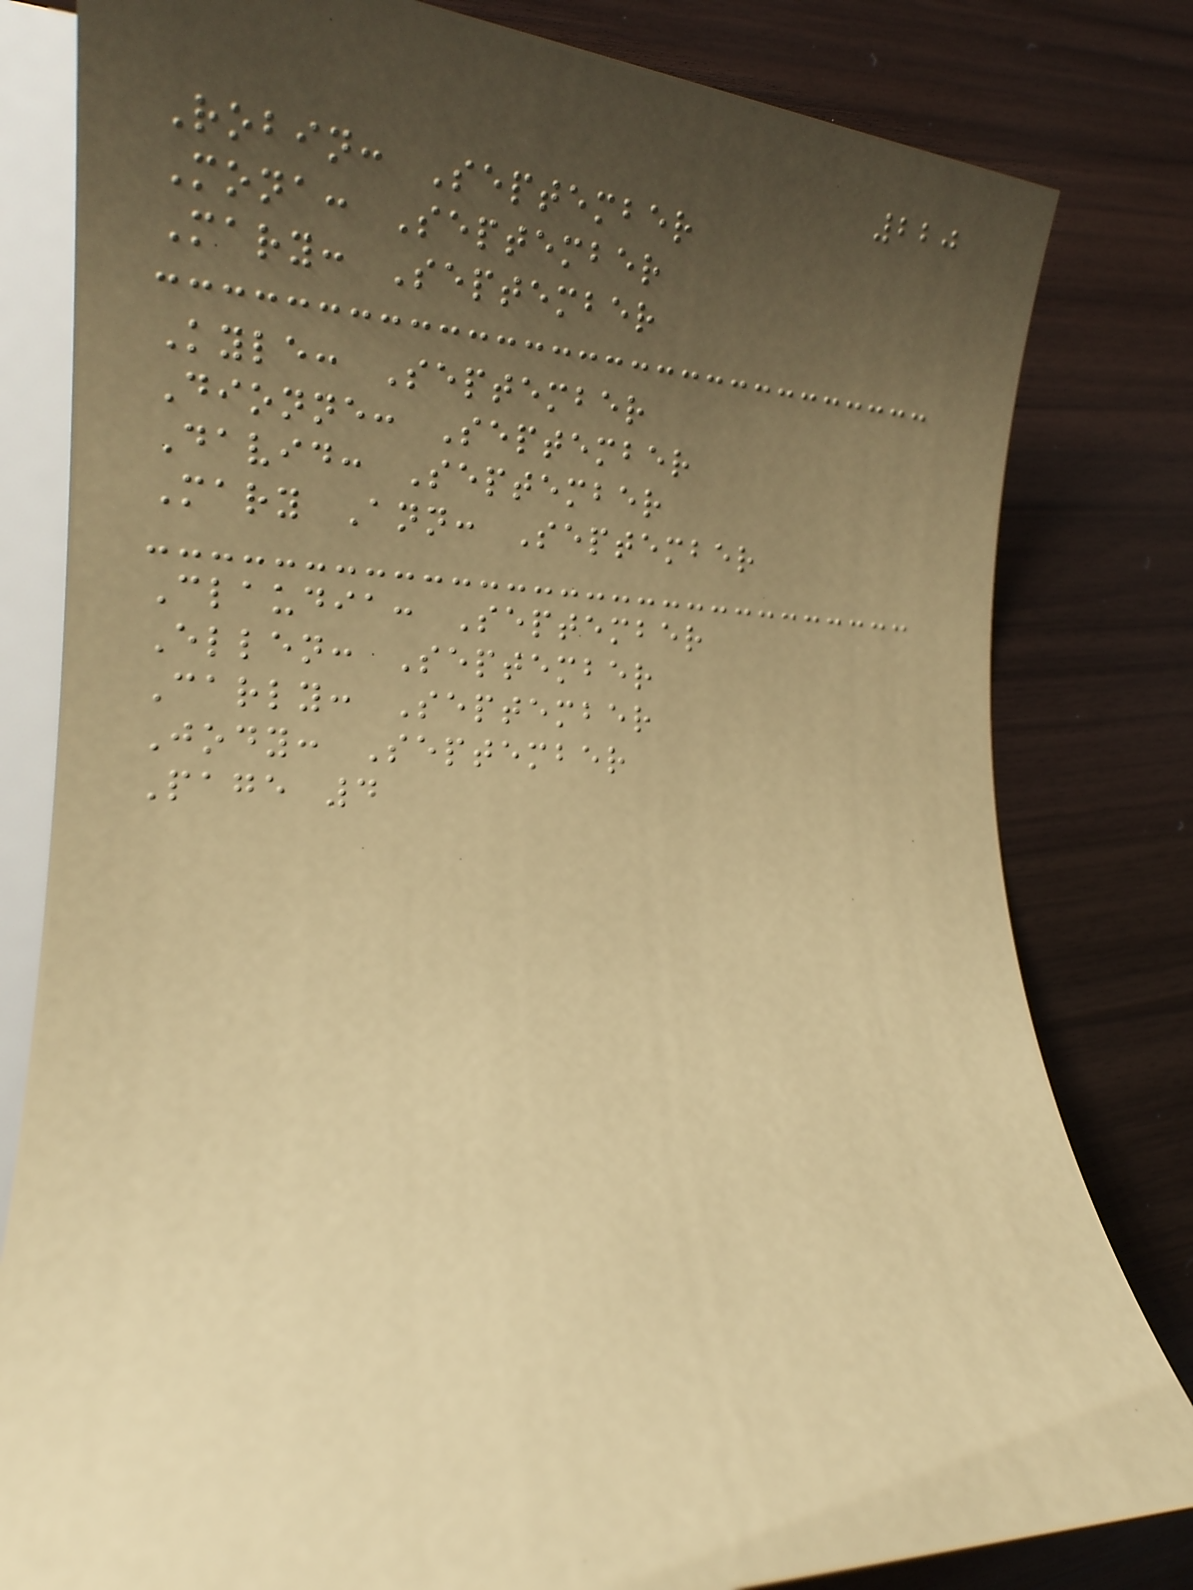220
Robin: September
Mona: September
Mary: September
Kyle: September
Dionne: September
David: September
Mary Ann: September
Claudia: September
Ellen: September
Carly: September
Jody: September
Page 4
